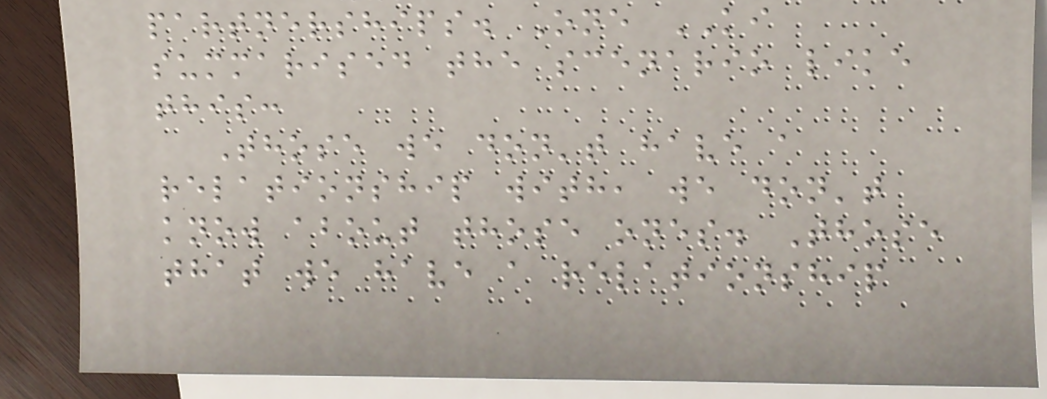partnerships. One KI
summarised the scenario like
this:
Those we don't have a
relationship with, we don't
know about those ones. Those
that we have a relationship
